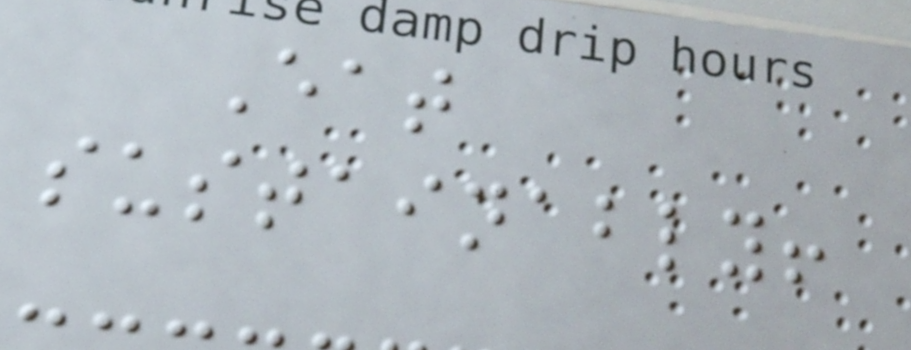Eat
sustainably!
